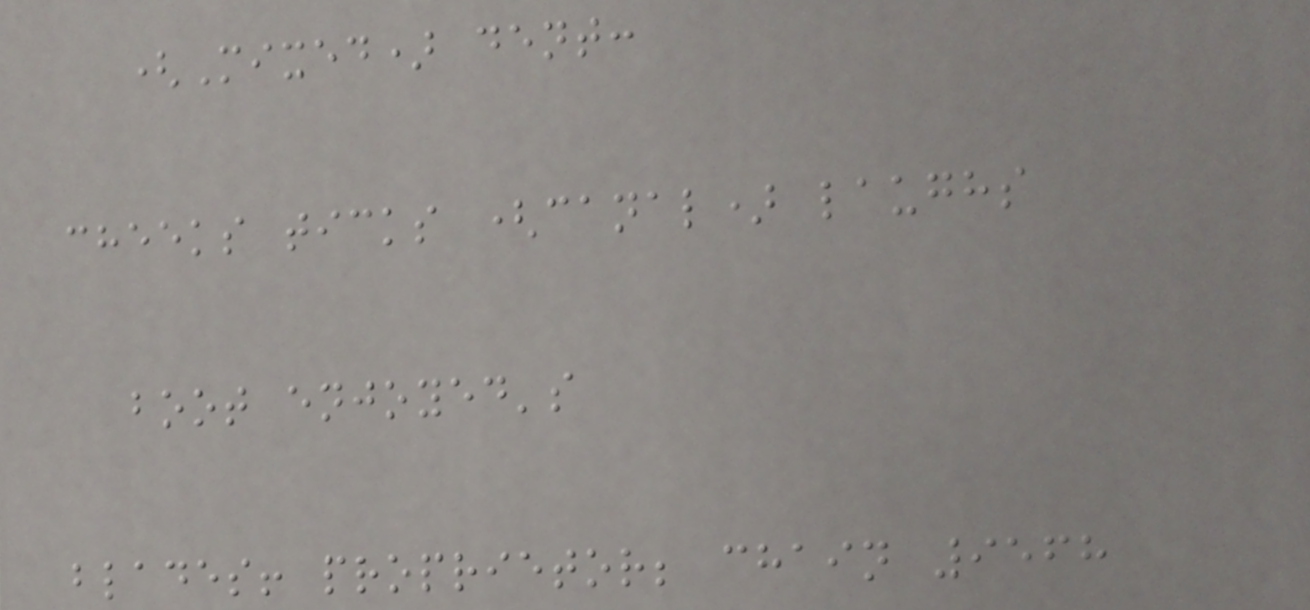(Mixed) dent:
cheeks ticks (canal) laughs
boot enjoyed's
blades! proprietor; chain 9568
